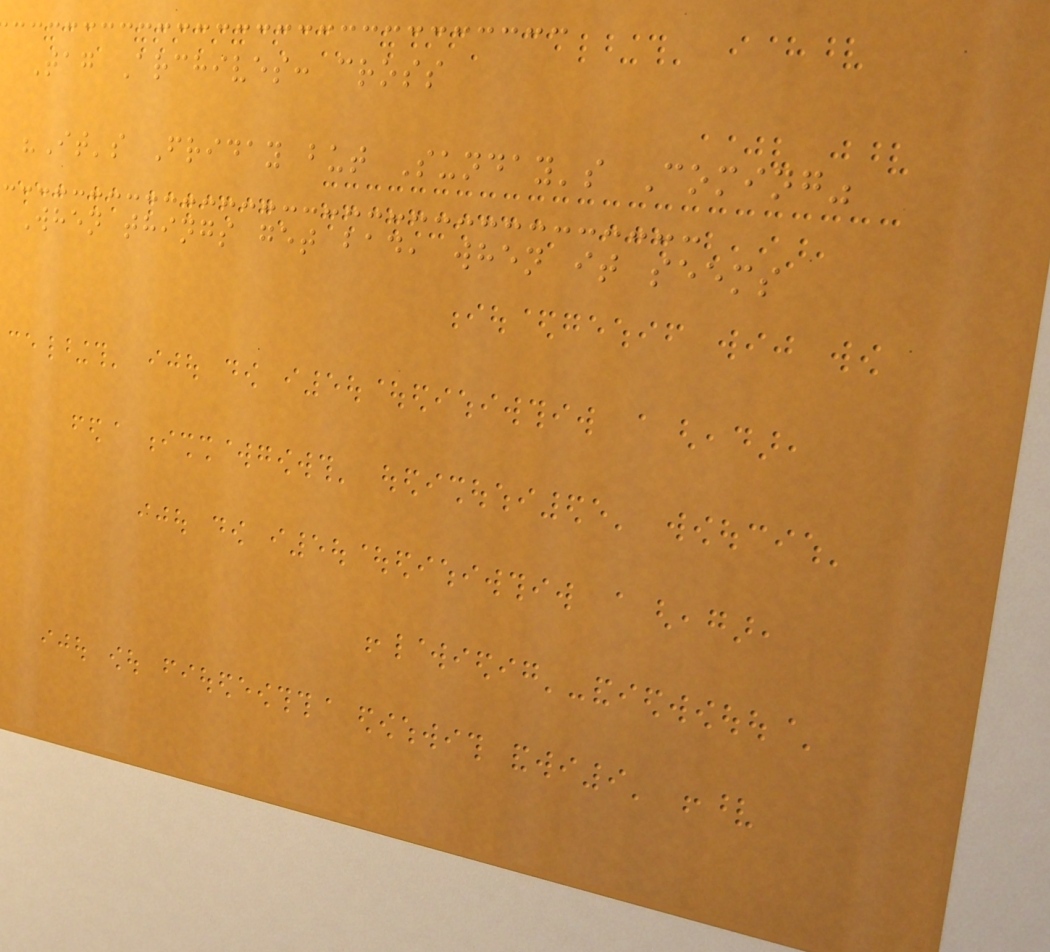Tag Archives: cross
"It's Friday but Sunday's Coming"
When things get bad, when it seems
